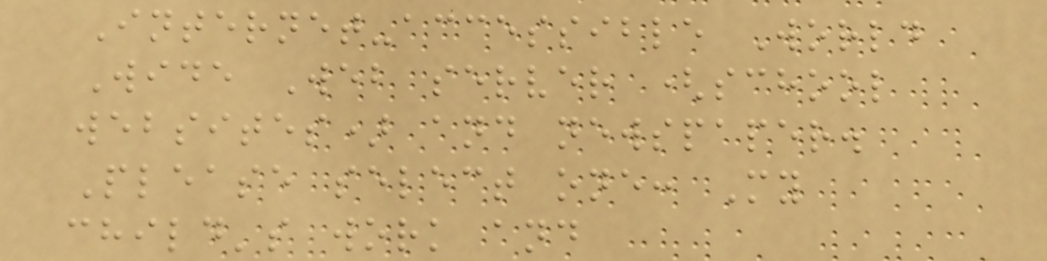Internet-accessible World
Wide Web server (school
websites) and newspaper.
Please select one: My
child's work and
